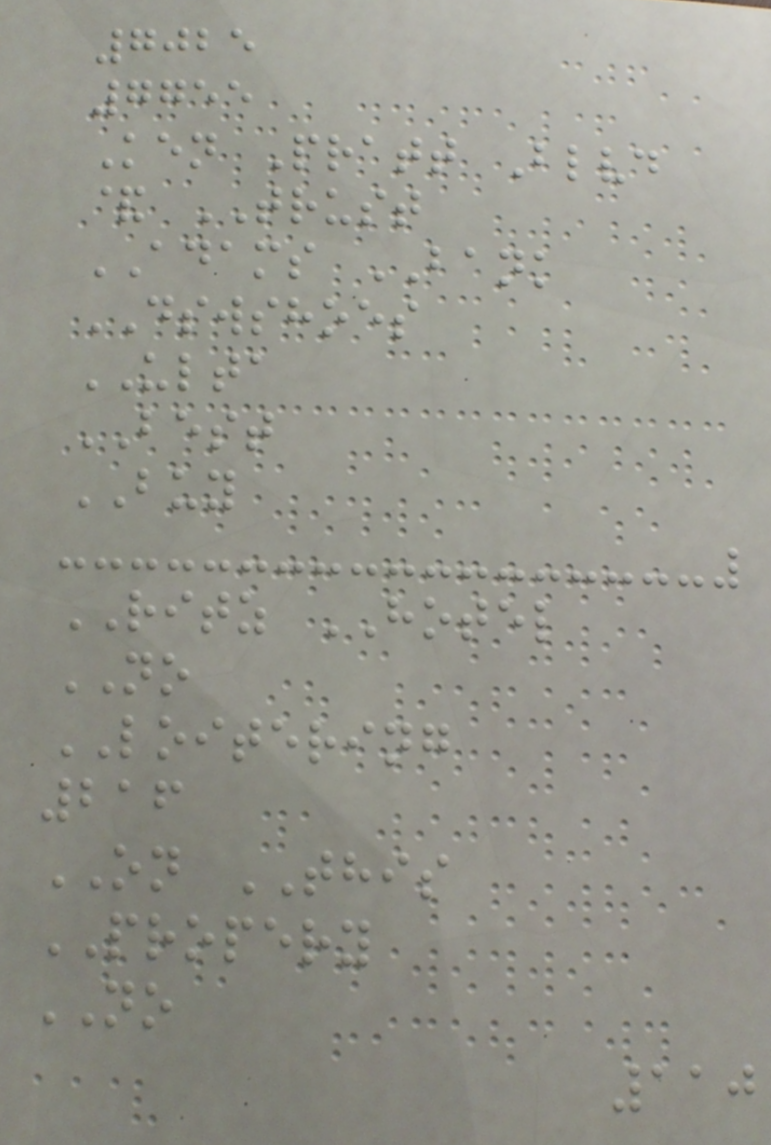7025
7755
Ken Pratt Blvd
& TRUST
ADAMS BANK
DSWSHOES
ULTA
BEST
BUY
RITZ HOTEL
NO
LOITERING
216
ON THIS
PROPERY
NO
110
